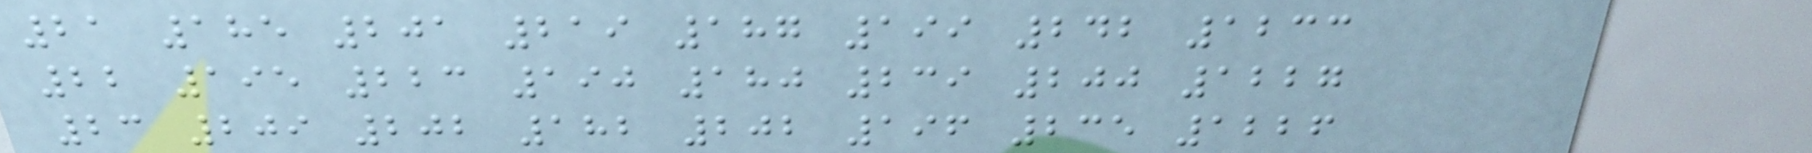21 185 201 219 187 199 242 1233
22 195 223 190 180 239 200 1227
23 209 202 182 202 196 235 1226
